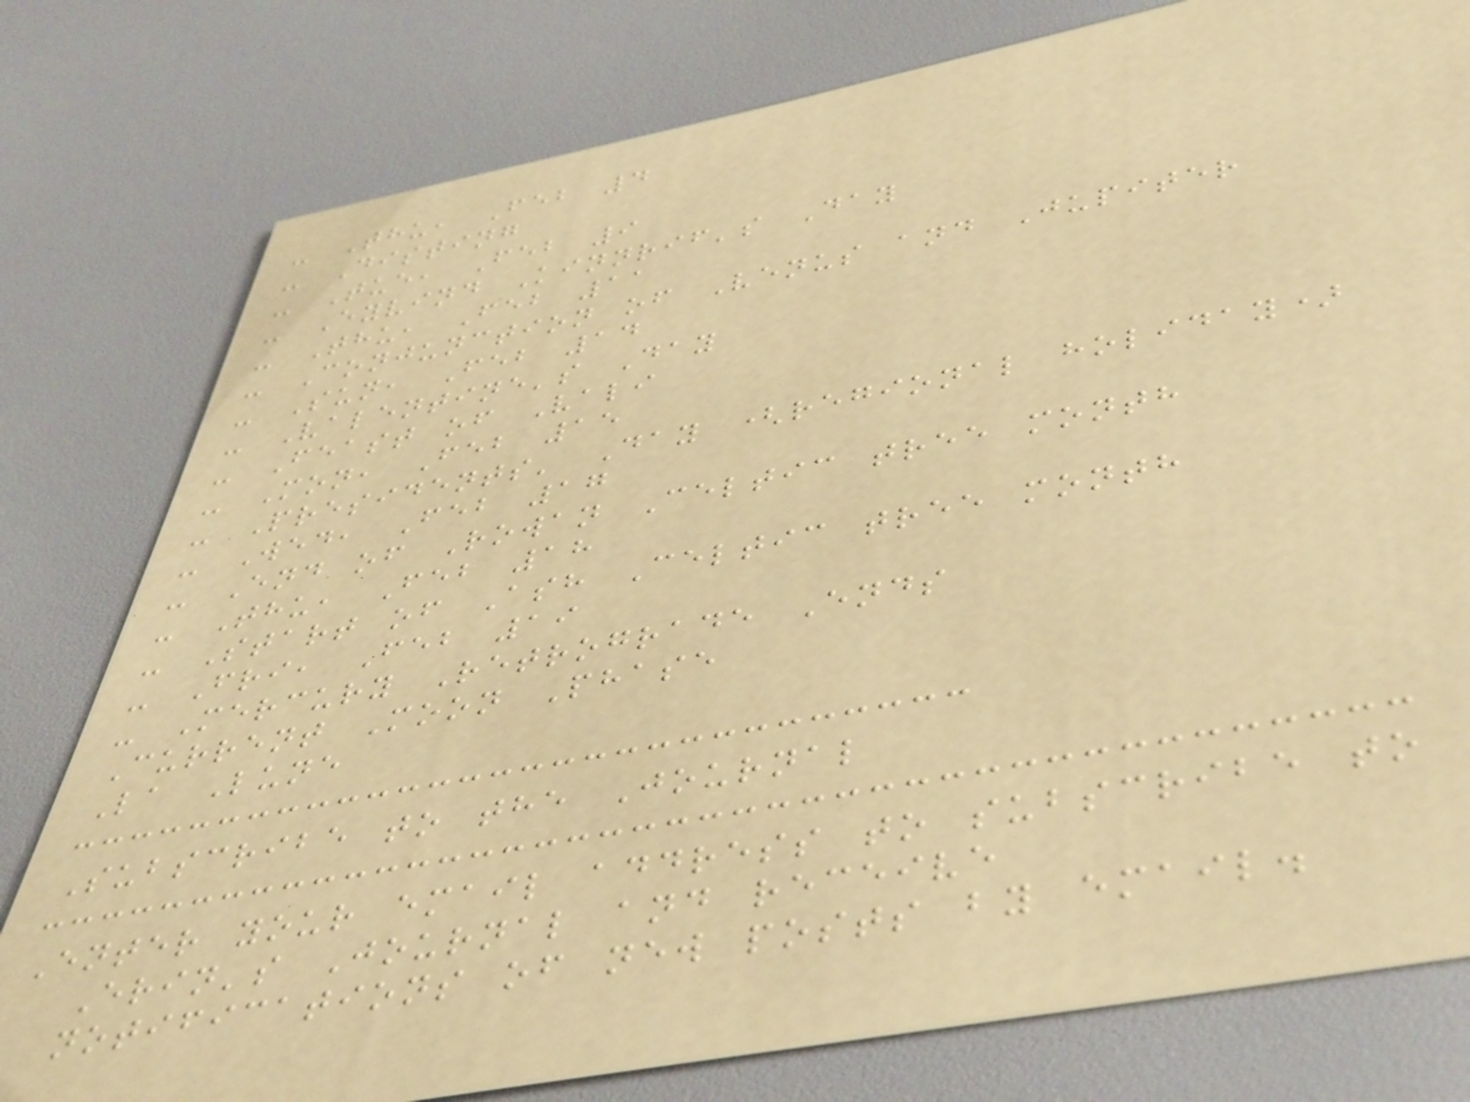- Thu, Feb 4
- Disting
- Tue, Feb 9
- Eyvind Kinnrif's Day
- Thu, Feb 11
- Conjunction of Venus and Jupiter
- Sun, Feb 14
- Valentine's Day
- Feast of Vali
- Mon, Feb 15
- Presidents' Day (regional holiday)
- Wed, Feb 17
- End of Rowan Celtic tree month
- Thu, Feb 18
- Start of Ash Celtic tree month
- Fri, Feb 19
- Mercury Retrograde Ends
Current Moon Phase
La Lune
Subscribe to the Journal
Enter your email address to subscribe to
Erin's Journal and receive
notifications of new posts by email.
